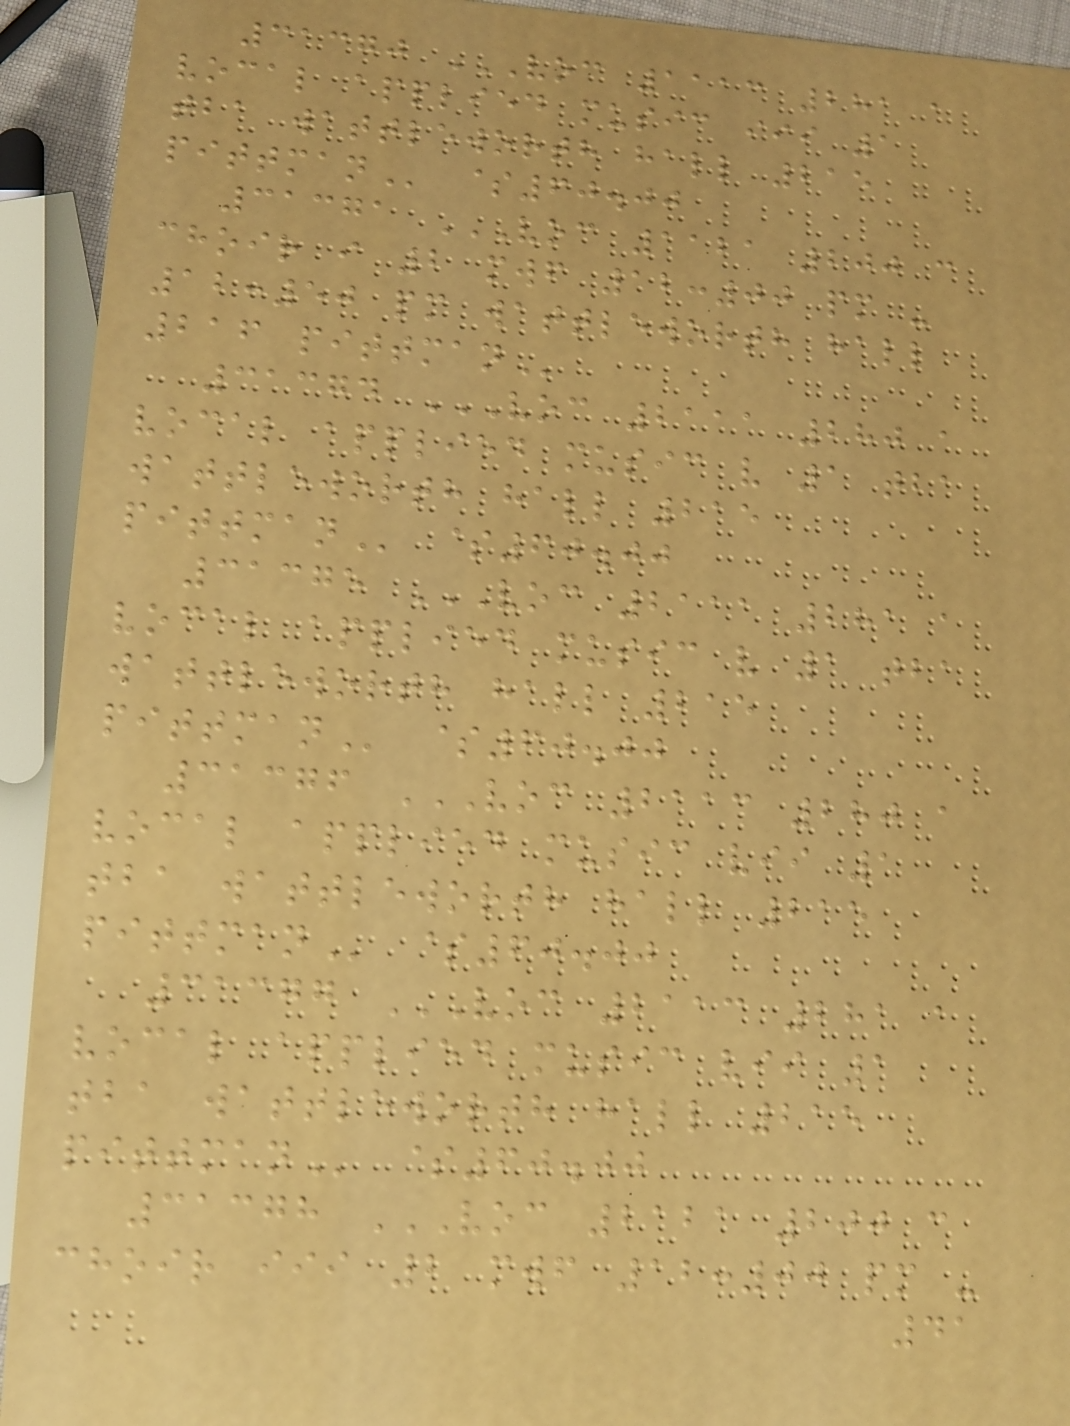31370 VOC 1113 281 A
VOCAL APPLIED MUSIC III 1
TBA WATTLEWORTH HALL 215
PITTMAN $60.00
31371 VOC 1121 200 C
CHOIR I 2 MWF 12:00 PM -
12:50 PM WATTLEWORTH HALL
216 PITTMAN
31374 VOC 2111 280 A
VOCAL APPLIED MUSIC V 1 TBA
WATTLEWORTH HALL 215
PITTMAN $60.00
31375 VOC 2111 281 A
VOCAL APPLIED MUSIC V 1 TBA
WATTLEWORTH HALL 215
PITTMAN $60.00
31376 VOC 2113 280 A
VOCAL APPLIED MUSIC VII 1
TBA WATTLEWORTH HALL 215
PITTMAN $60.00
31377 VOC 2113 281 A
VOCAL APPLIED MUSIC VII 1
TBA WATTLEWORTH HALL 215
PITTMAN $60.00
31378 VOC 2121 200 C
CHOIR III 2 MWF 12:00 PM -
41
